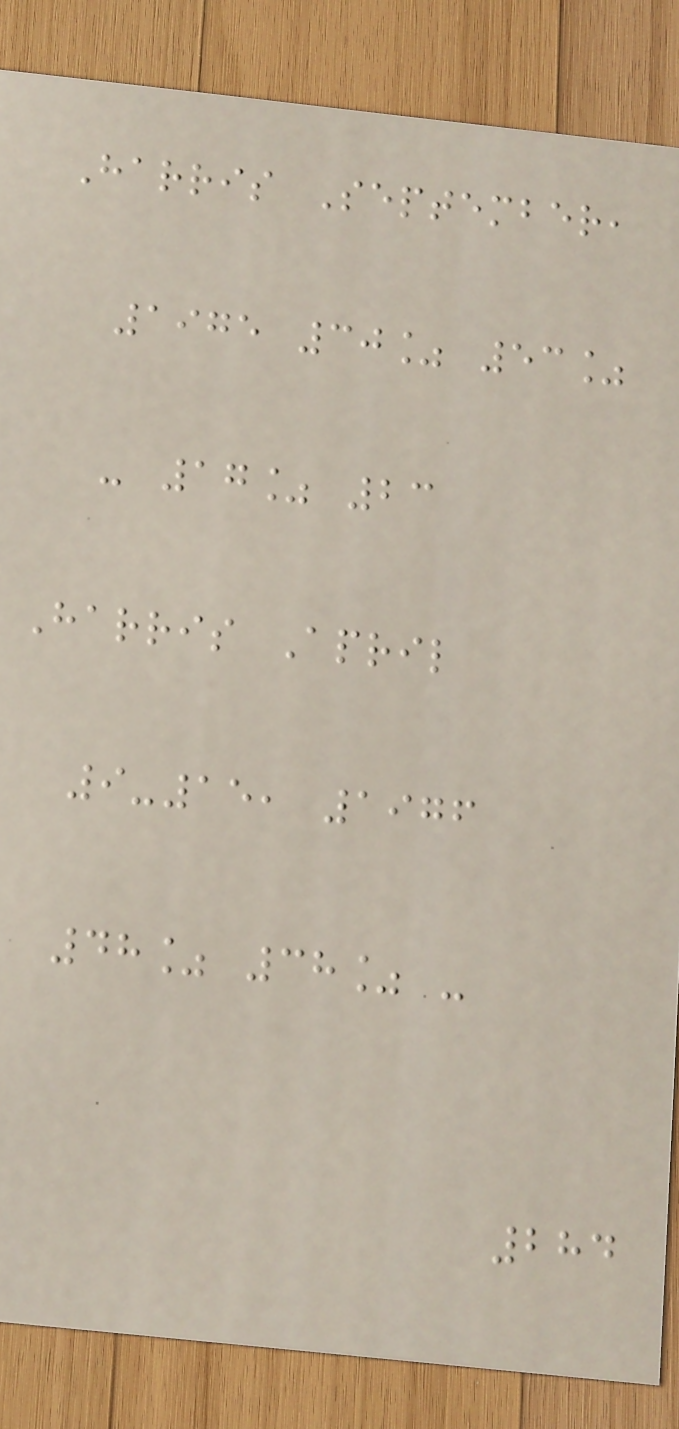Harris September,
1975 30% 53%
- 17% 23
Harris April
9-15, 1976
48% 38% -
284
